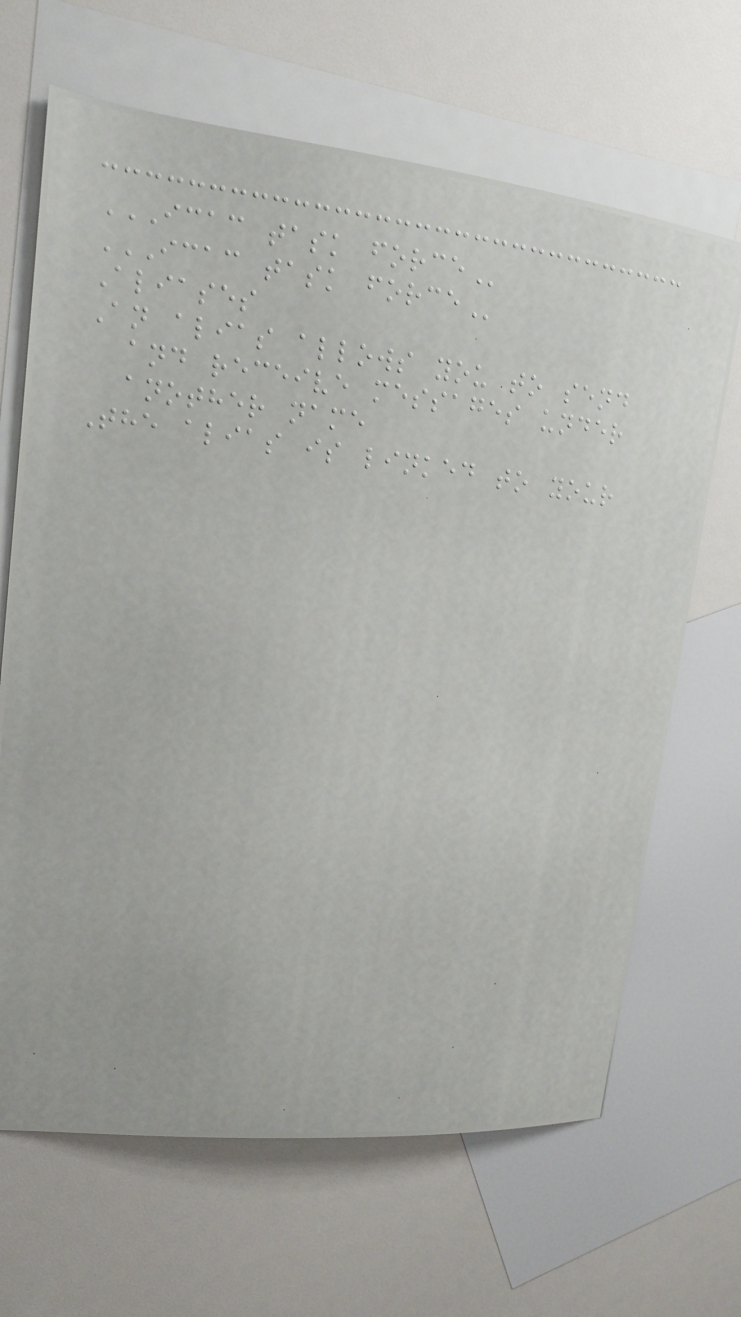ICAC TASK FORCE
ICAC TASK FORCE
Aliases
An alias allows you to send
and receive messages under
another name
The alias is linked to your
